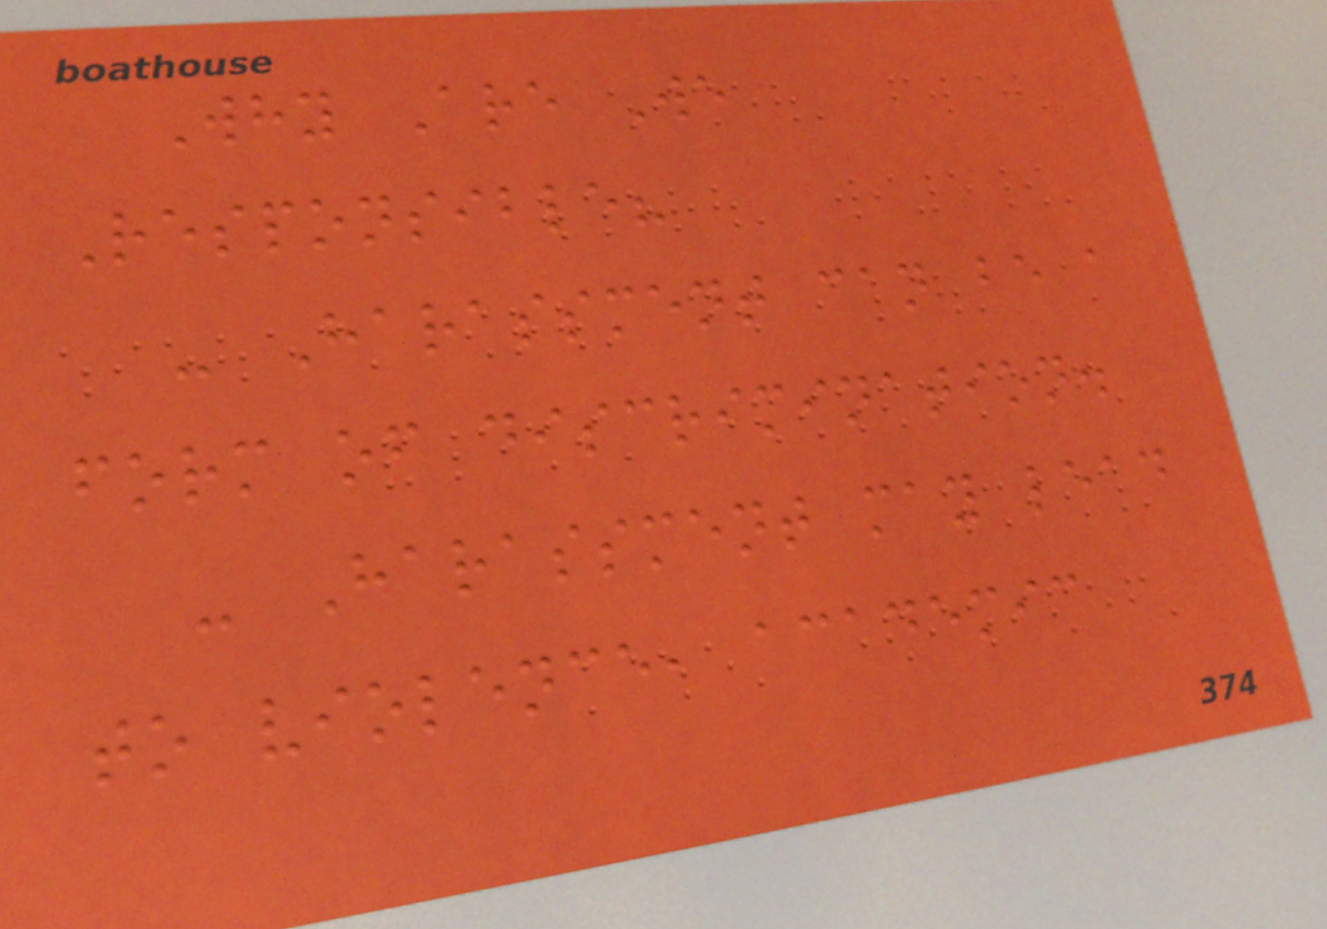Why Are We
Responsible?
- Harassment can be a
form of discrimination.
- Harassment may lead
to violence, academic
